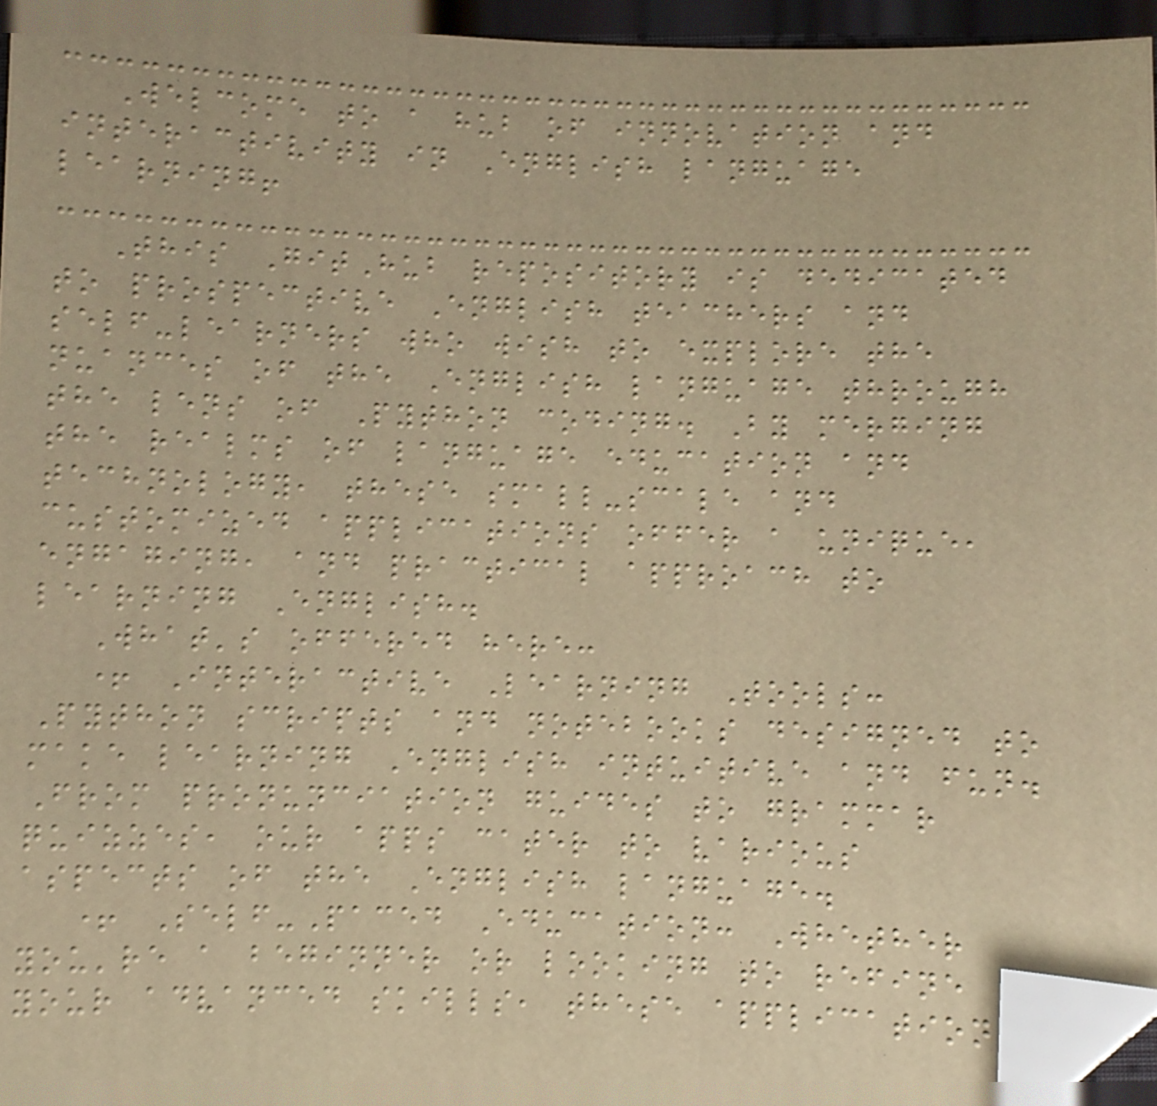Welcome to a hub of innovation and
interactivity in English language
learning!
This GitHub repository is dedicated
to prospective English teachers and
self-learners who wish to explore the
nuances of the English language through
the lens of Python coding. By merging
the realms of language education and
technology, these small-scale and
customized applications offer a unique,
engaging, and practical approach to
learning English.
What's offered here:
+ Interactive Learning Tools:
Python scripts and notebooks designed to
make learning English intuitive and fun.
From pronunciation guides to grammar
quizzes, our apps cater to various
aspects of the English language.
+ Self-Paced Education: Whether
you're a beginner or looking to refine
your advanced skills, these applications
